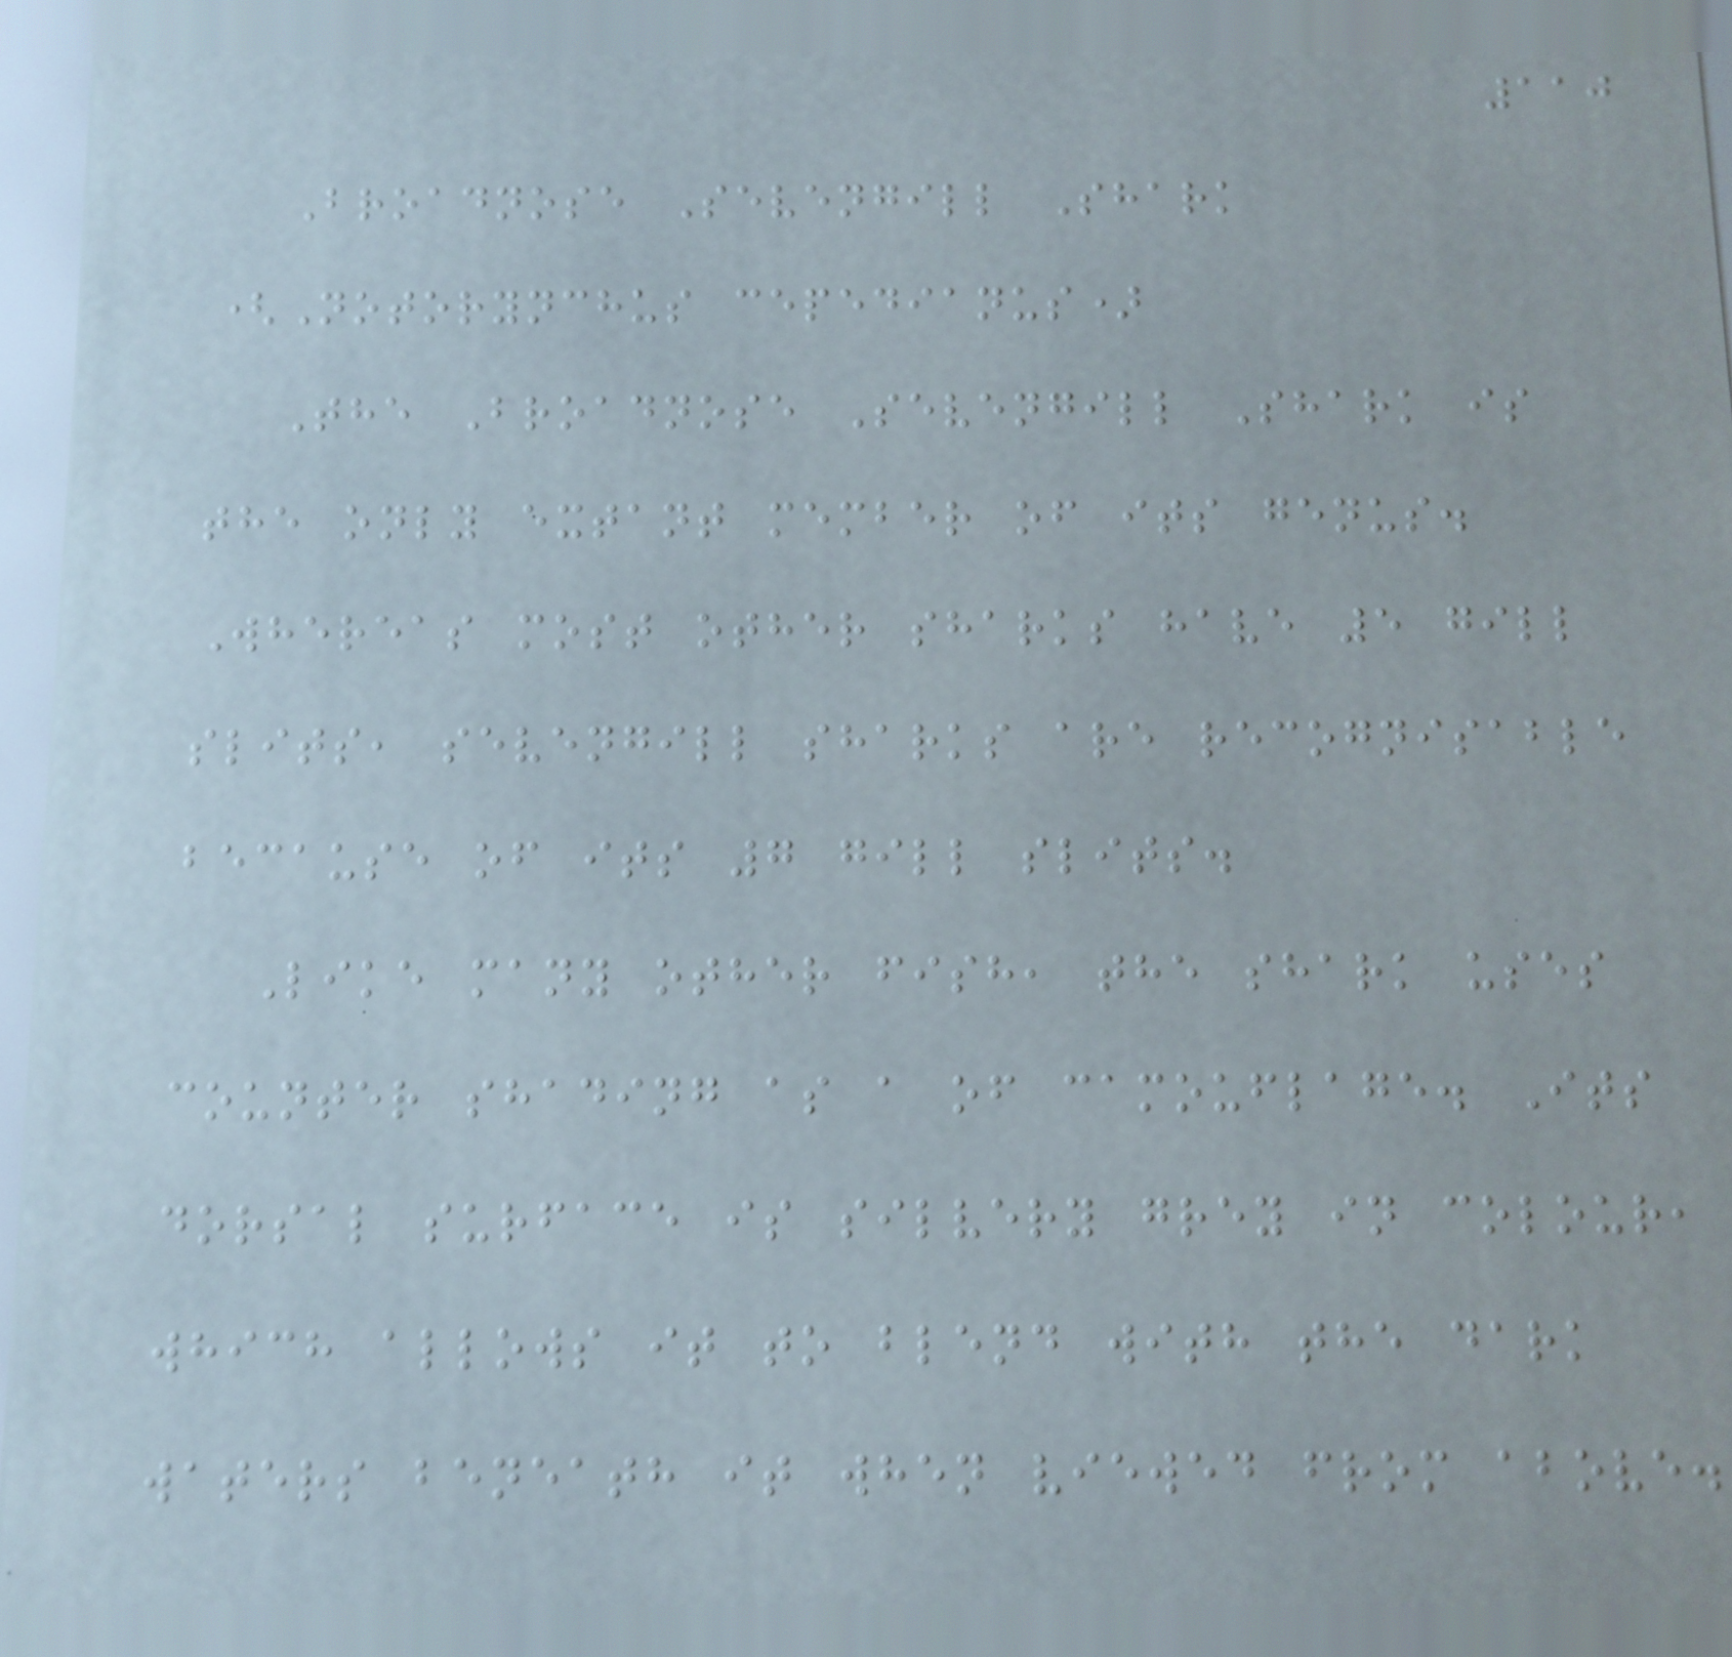110
Broadnose Sevengill Shark
(Notorynchus cepedianus)
The Broadnose Sevengill Shark is
the only extant member of its genus.
Whereas most other sharks have 5 gill
slits, sevengill sharks are recognisable
because of its 7 gill slits.
Like many other fish, the shark uses
counter shading as a of camouflage. Its
dorsal surface is silvery grey in colour,
which allows it to blend with the dark
waters beneath it when viewed from above.
